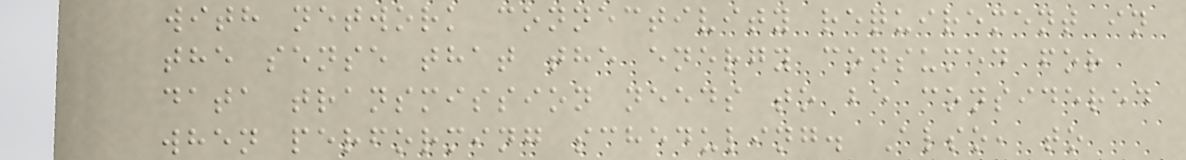with network connectivity requirement in
the sense that the energy consumed for
data transmission needs to be considered
when performing scheduling. Also, to
